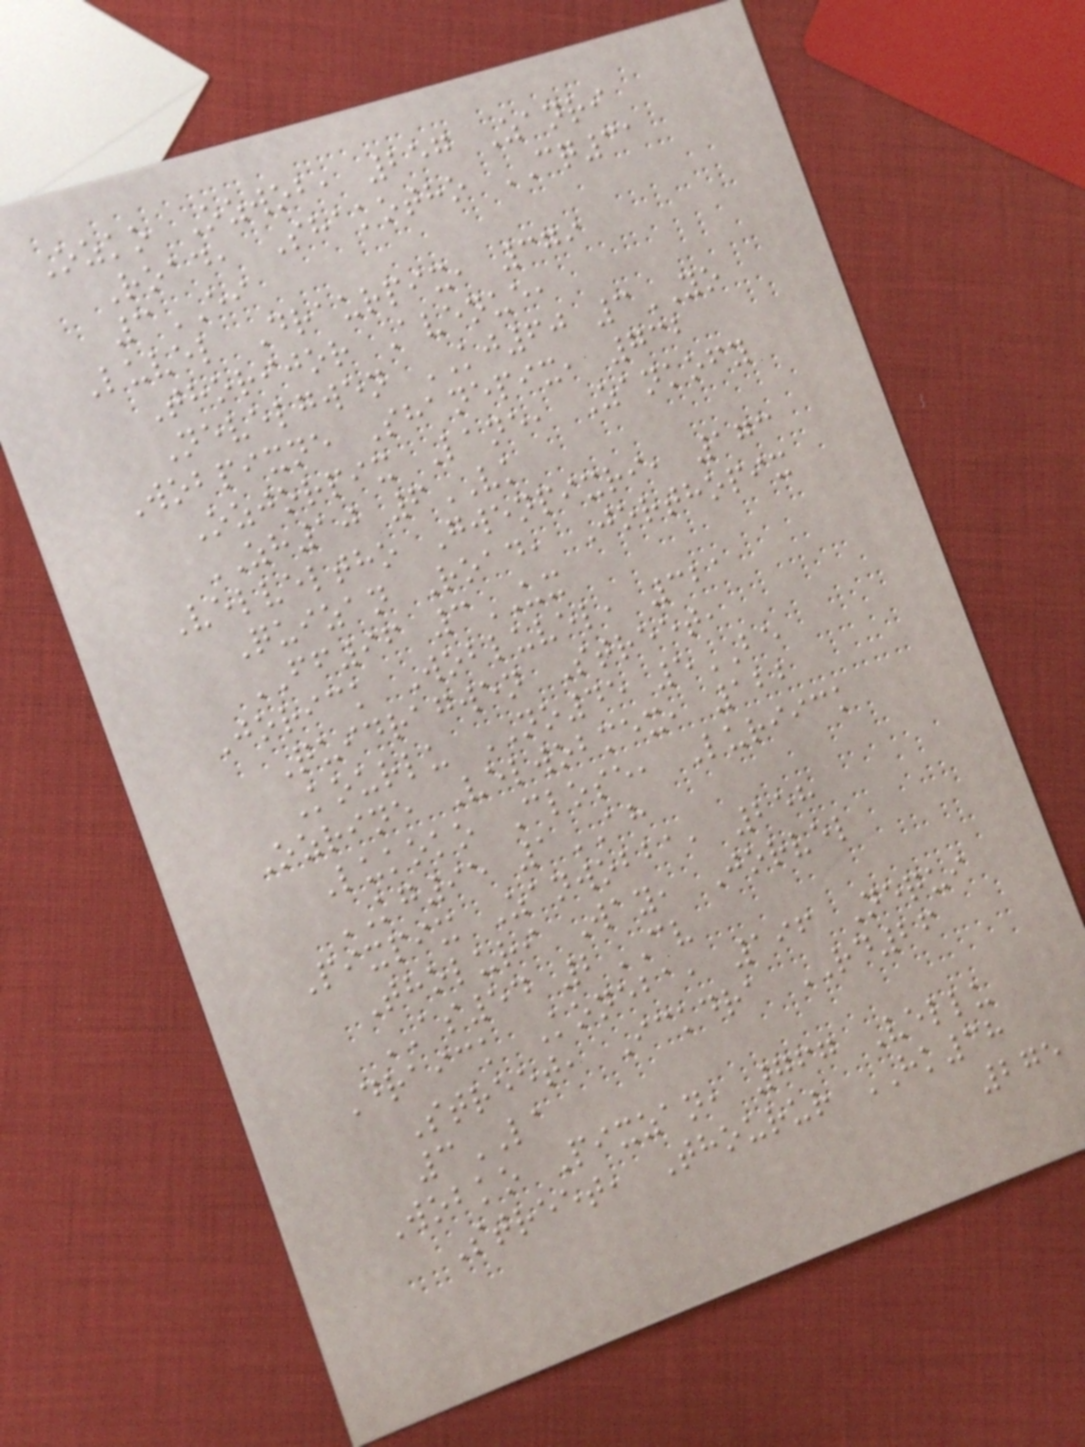Ozko Ozwob, 257 Zanri
Road, Shakotho CQ31
3EI
Luvel Draurpix, 379
Thorijor Avenue,
Nevelgwen KJ60 3YO
Wobpixne Shanepix, 732
Ozjorpix Lane, Zankofy
ZH10 6VK
Velveltho Gwenpixri, 173
Quizan Road, Jorthopix
FF96 3UX
Jorick Wobluvel, 321
Quidragwen Street,
Kourlu NO45 5BE
Ozrine Velwobmex, 122
Lukoko Close, Luriick
KG95 1AH
Pixpix Zanwobba, 258
Tholuri Way, Jorvel
AS54 2CV
Draick Koneba, 196 Nequi
Street, Ickdra RD26
3LA
Wobko Pixzan, 767 Vellu
Street, Thourur HK38
275
